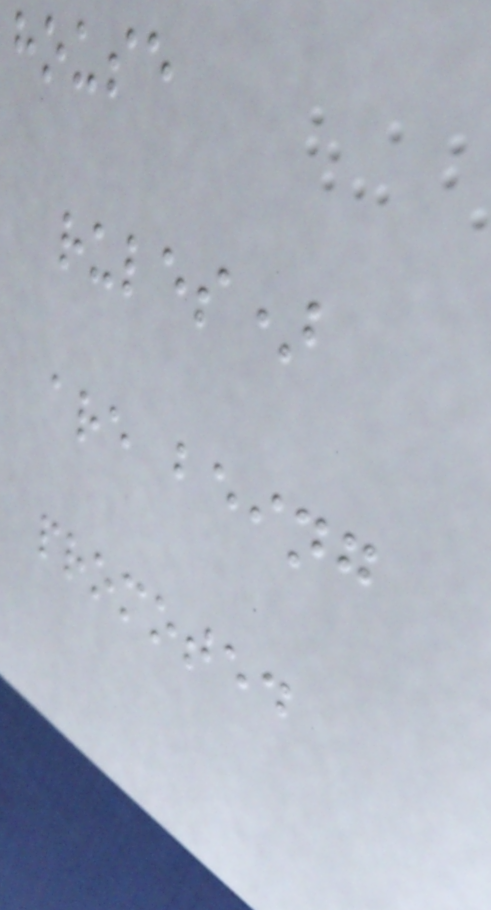house
rules)
are being
promoted
